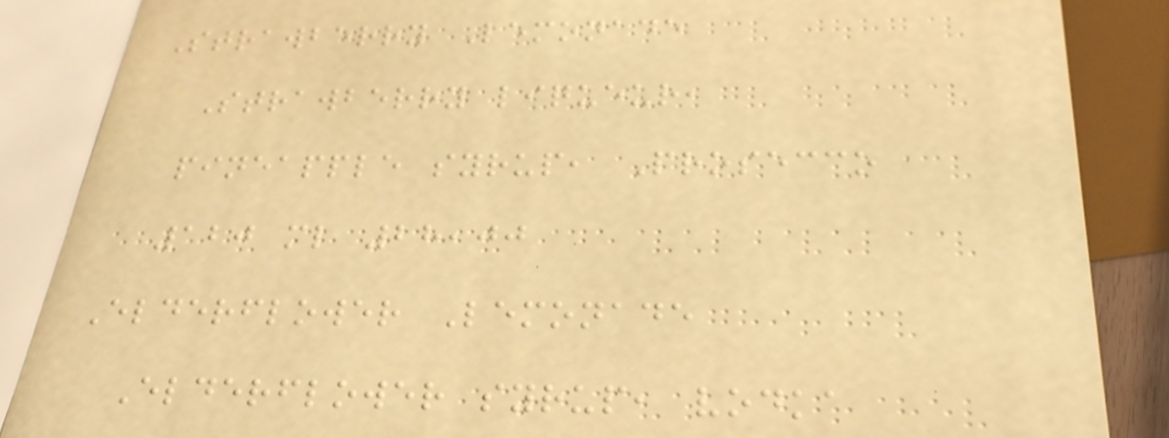Strawberry Lemonade
Strawberry liqueur,
pineapple syrup, Prosecco
120 ml 28,00
Elderflower Lemonade
Elderflower syrup, vodka
